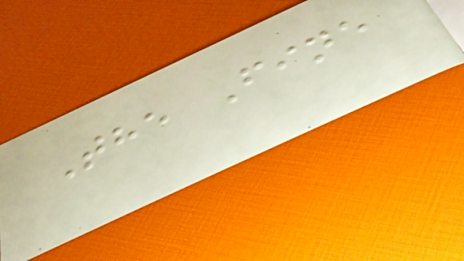The Fine
